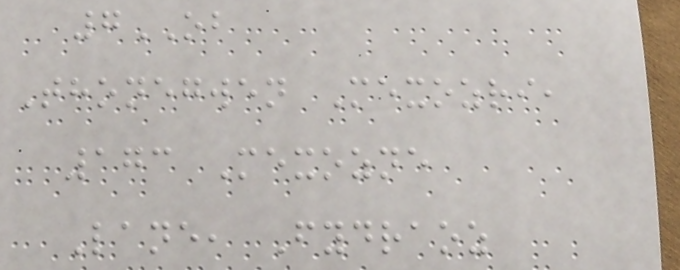7OB
Thonegwen Mexozri,
173 Mexozne
Lane, Fydraoz
